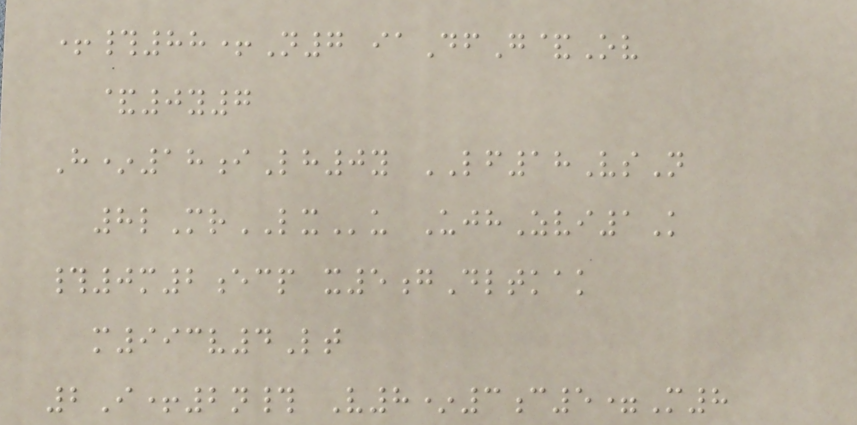+#88+N7 iaDfG&Ov
&0y7
H*18iLh0y LF18VsN
8lMrLXu UjhZvi1K
#0m2ecp x5gDltkak
m993v4Lt
2I+2n# V8*3c5=M8
